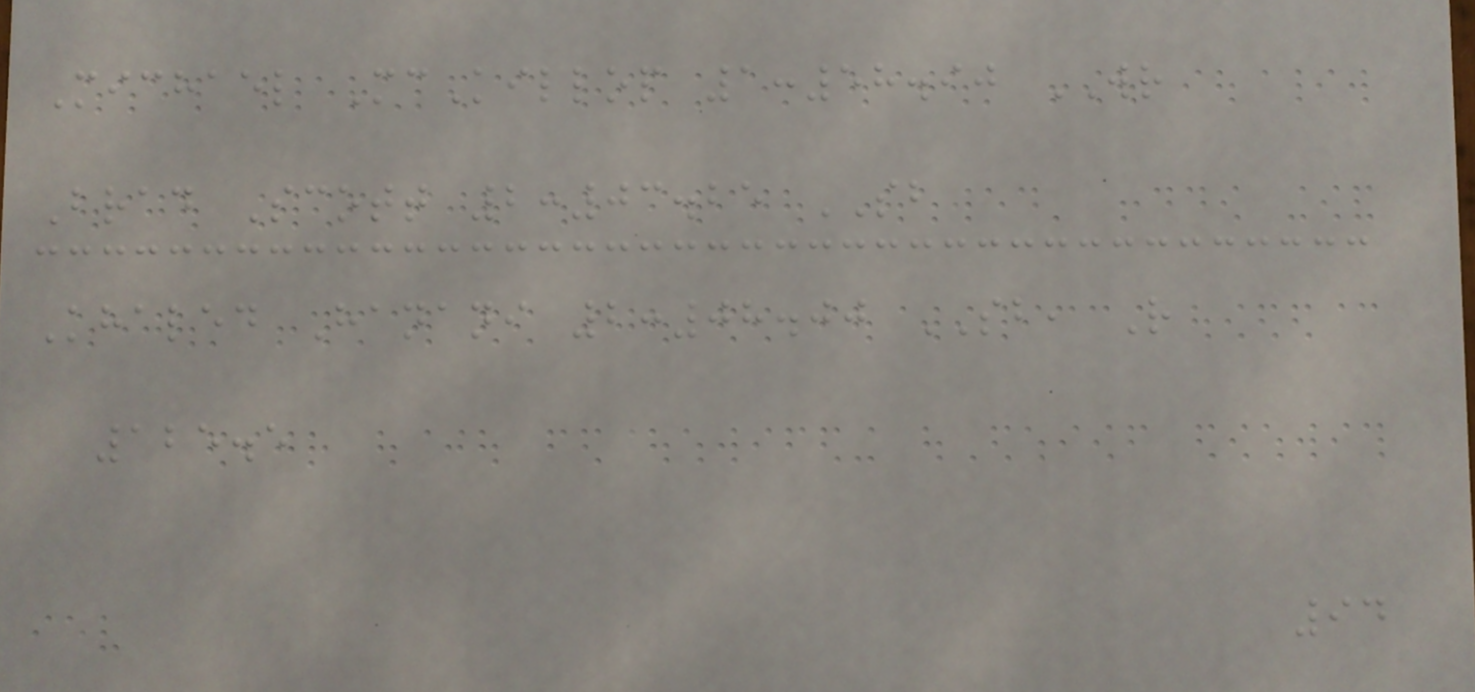Michael McKillop 1:58.90 WR
Brad Scott 2:03.25 SB
Khaled Hanani 2:08.00 SB, R
125.5
94
